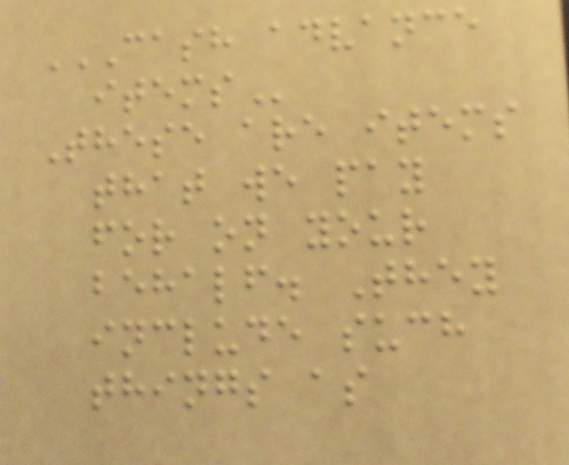CASH ADVANCE
ITEMS
These are items
that we pay
for on your
behalf. They
include such
things as
